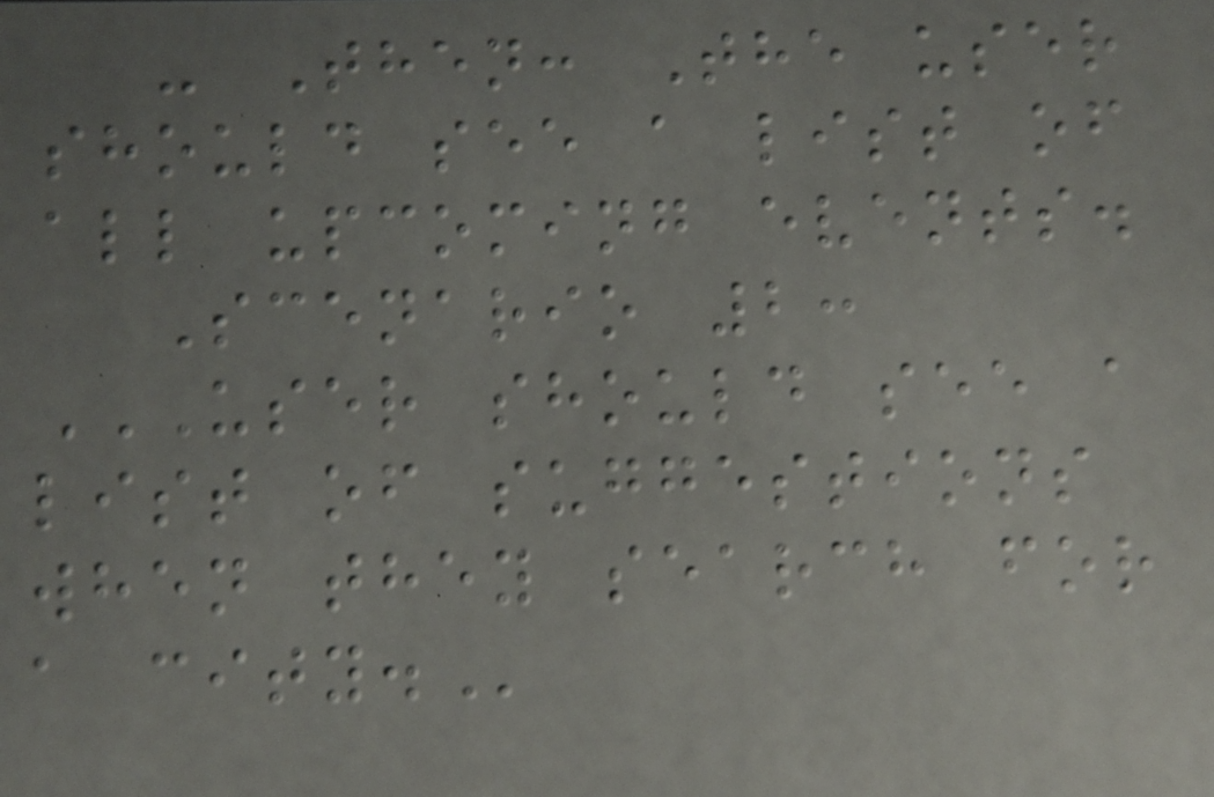- Then: The user
should see a list of
all upcoming events.
Scenario 2:
USER SHOULD SEE A
LIST OF SUGGESTIONS
WHEN THEY SEARCH FOR
A CITY.
